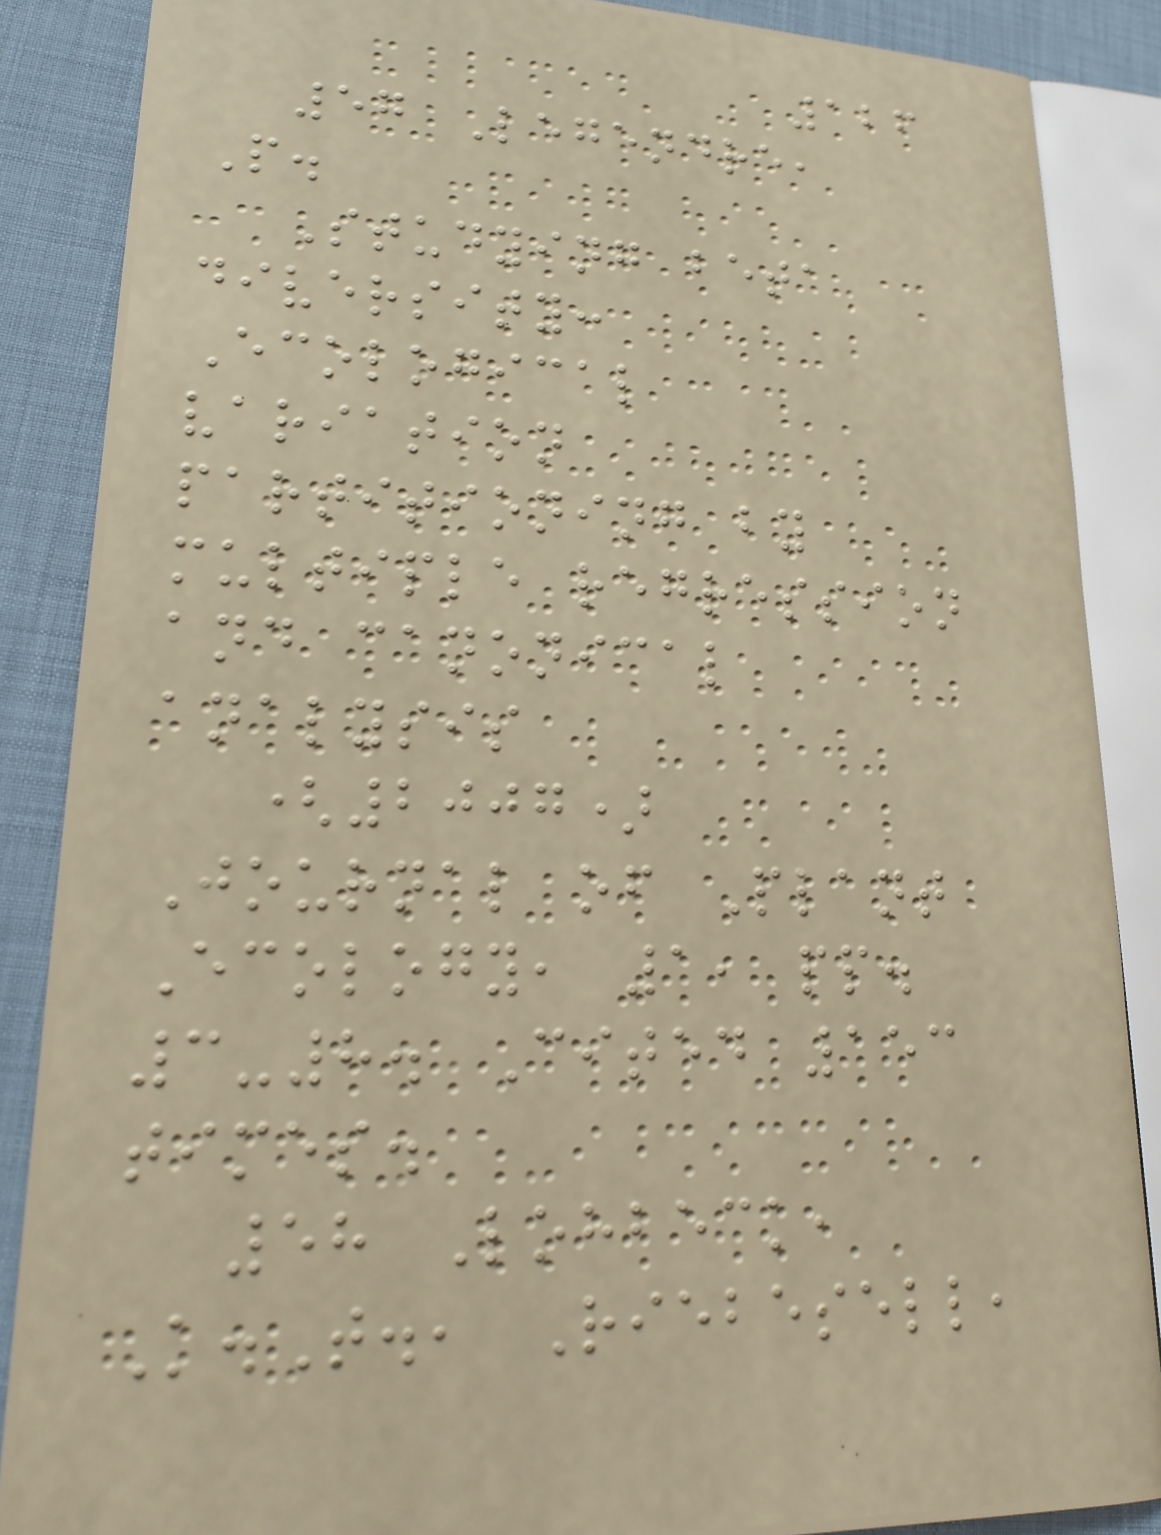126
57 Legendre,
P.
Studying beta
diversity:
Ecological
variation
partitioning by
multiple regression
and canonical
analysis
(2007)
Journal of Plant
Ecology, 1, pp.
3-8. Cited 153
times.
58 Lohbeck,
K.T., Riebesell,
